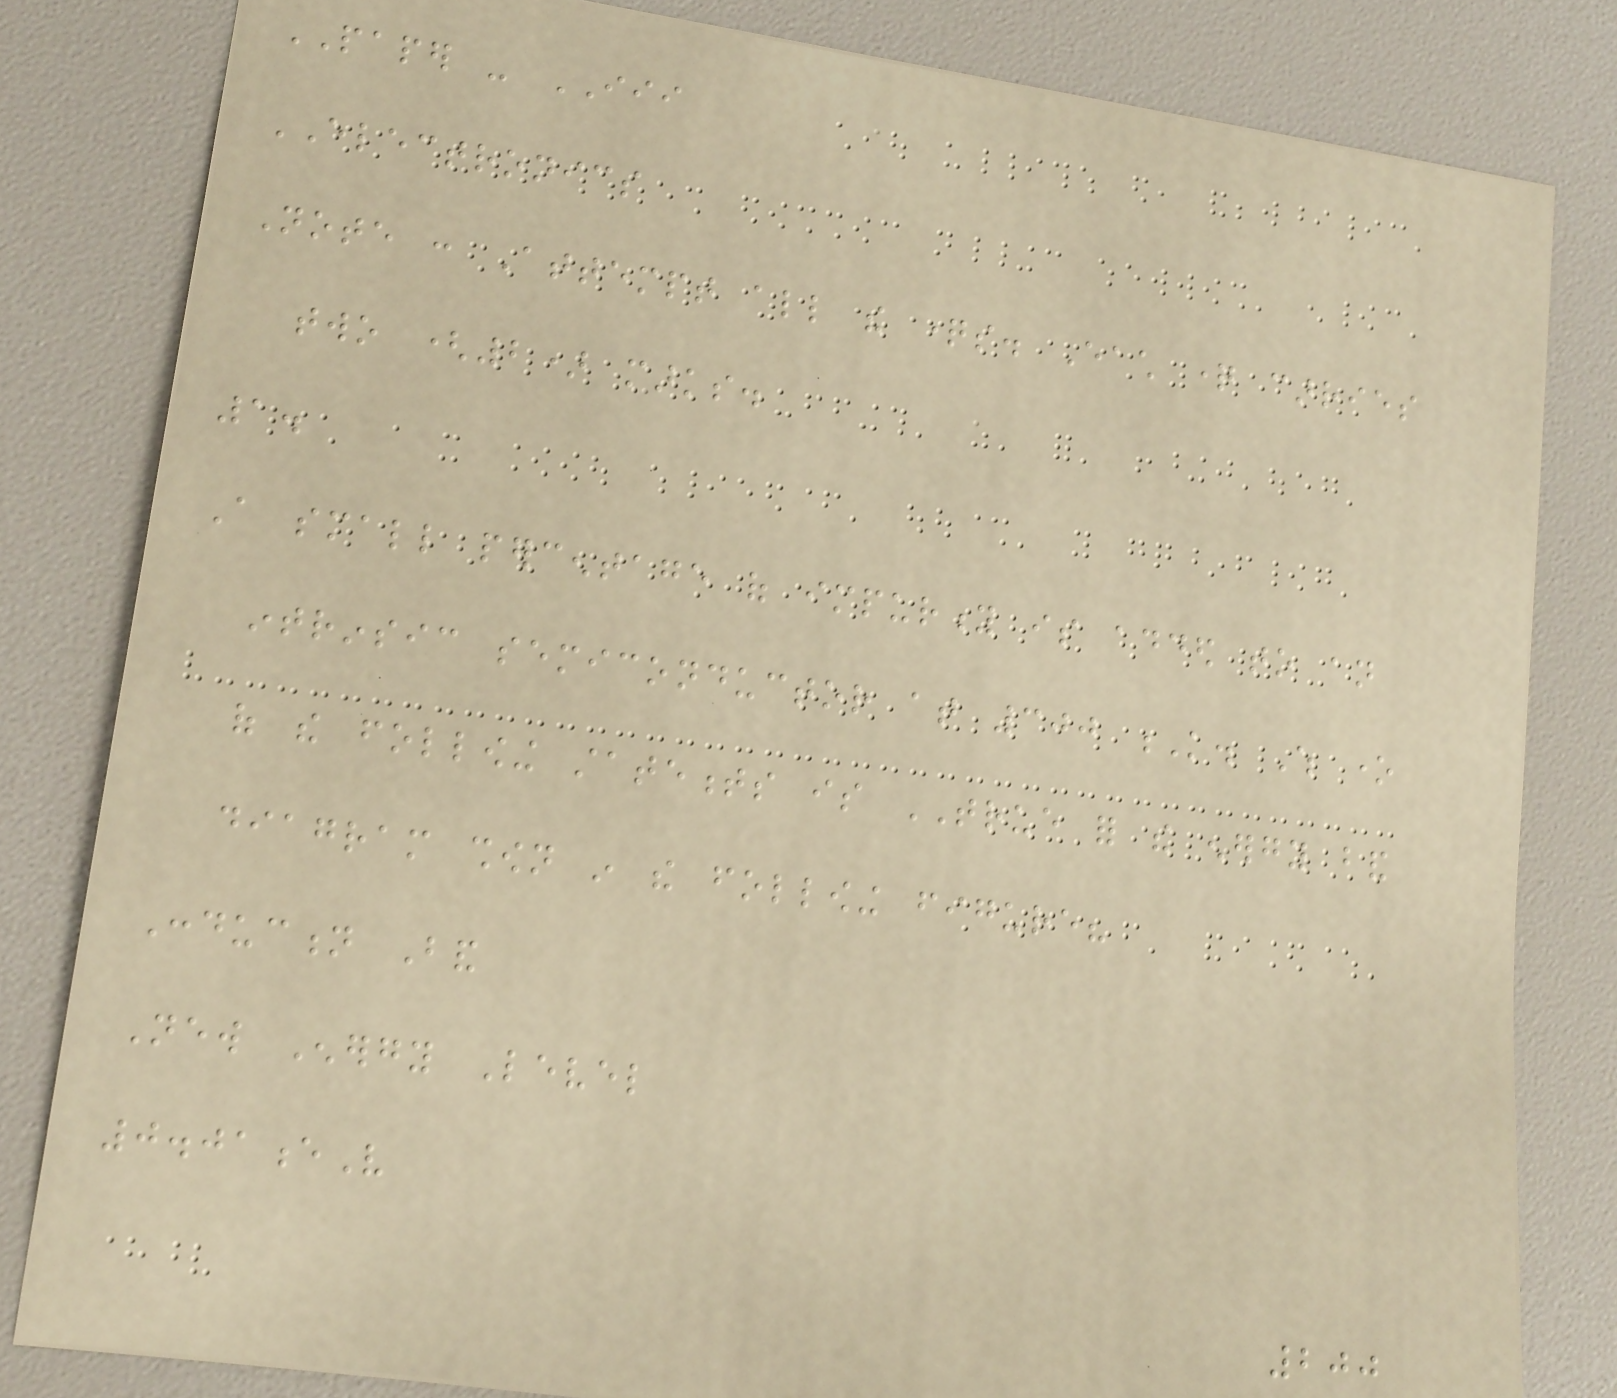PAPER - III
ELECTRONICS
Note : Attempt all the questions. Each question carries
two (2) marks.
1.
A small percentage of impurity is added to an
intrinsic semiconductor at 300 K. Which one
of the following statements is TRUE for the energy band
diagram shown in the following figure?
Conduction Band
New Energy Level
0.01eV
200
